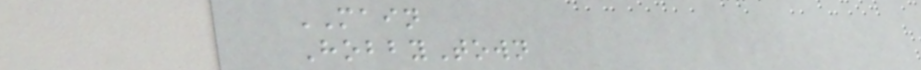MAIN
HobbyTown
